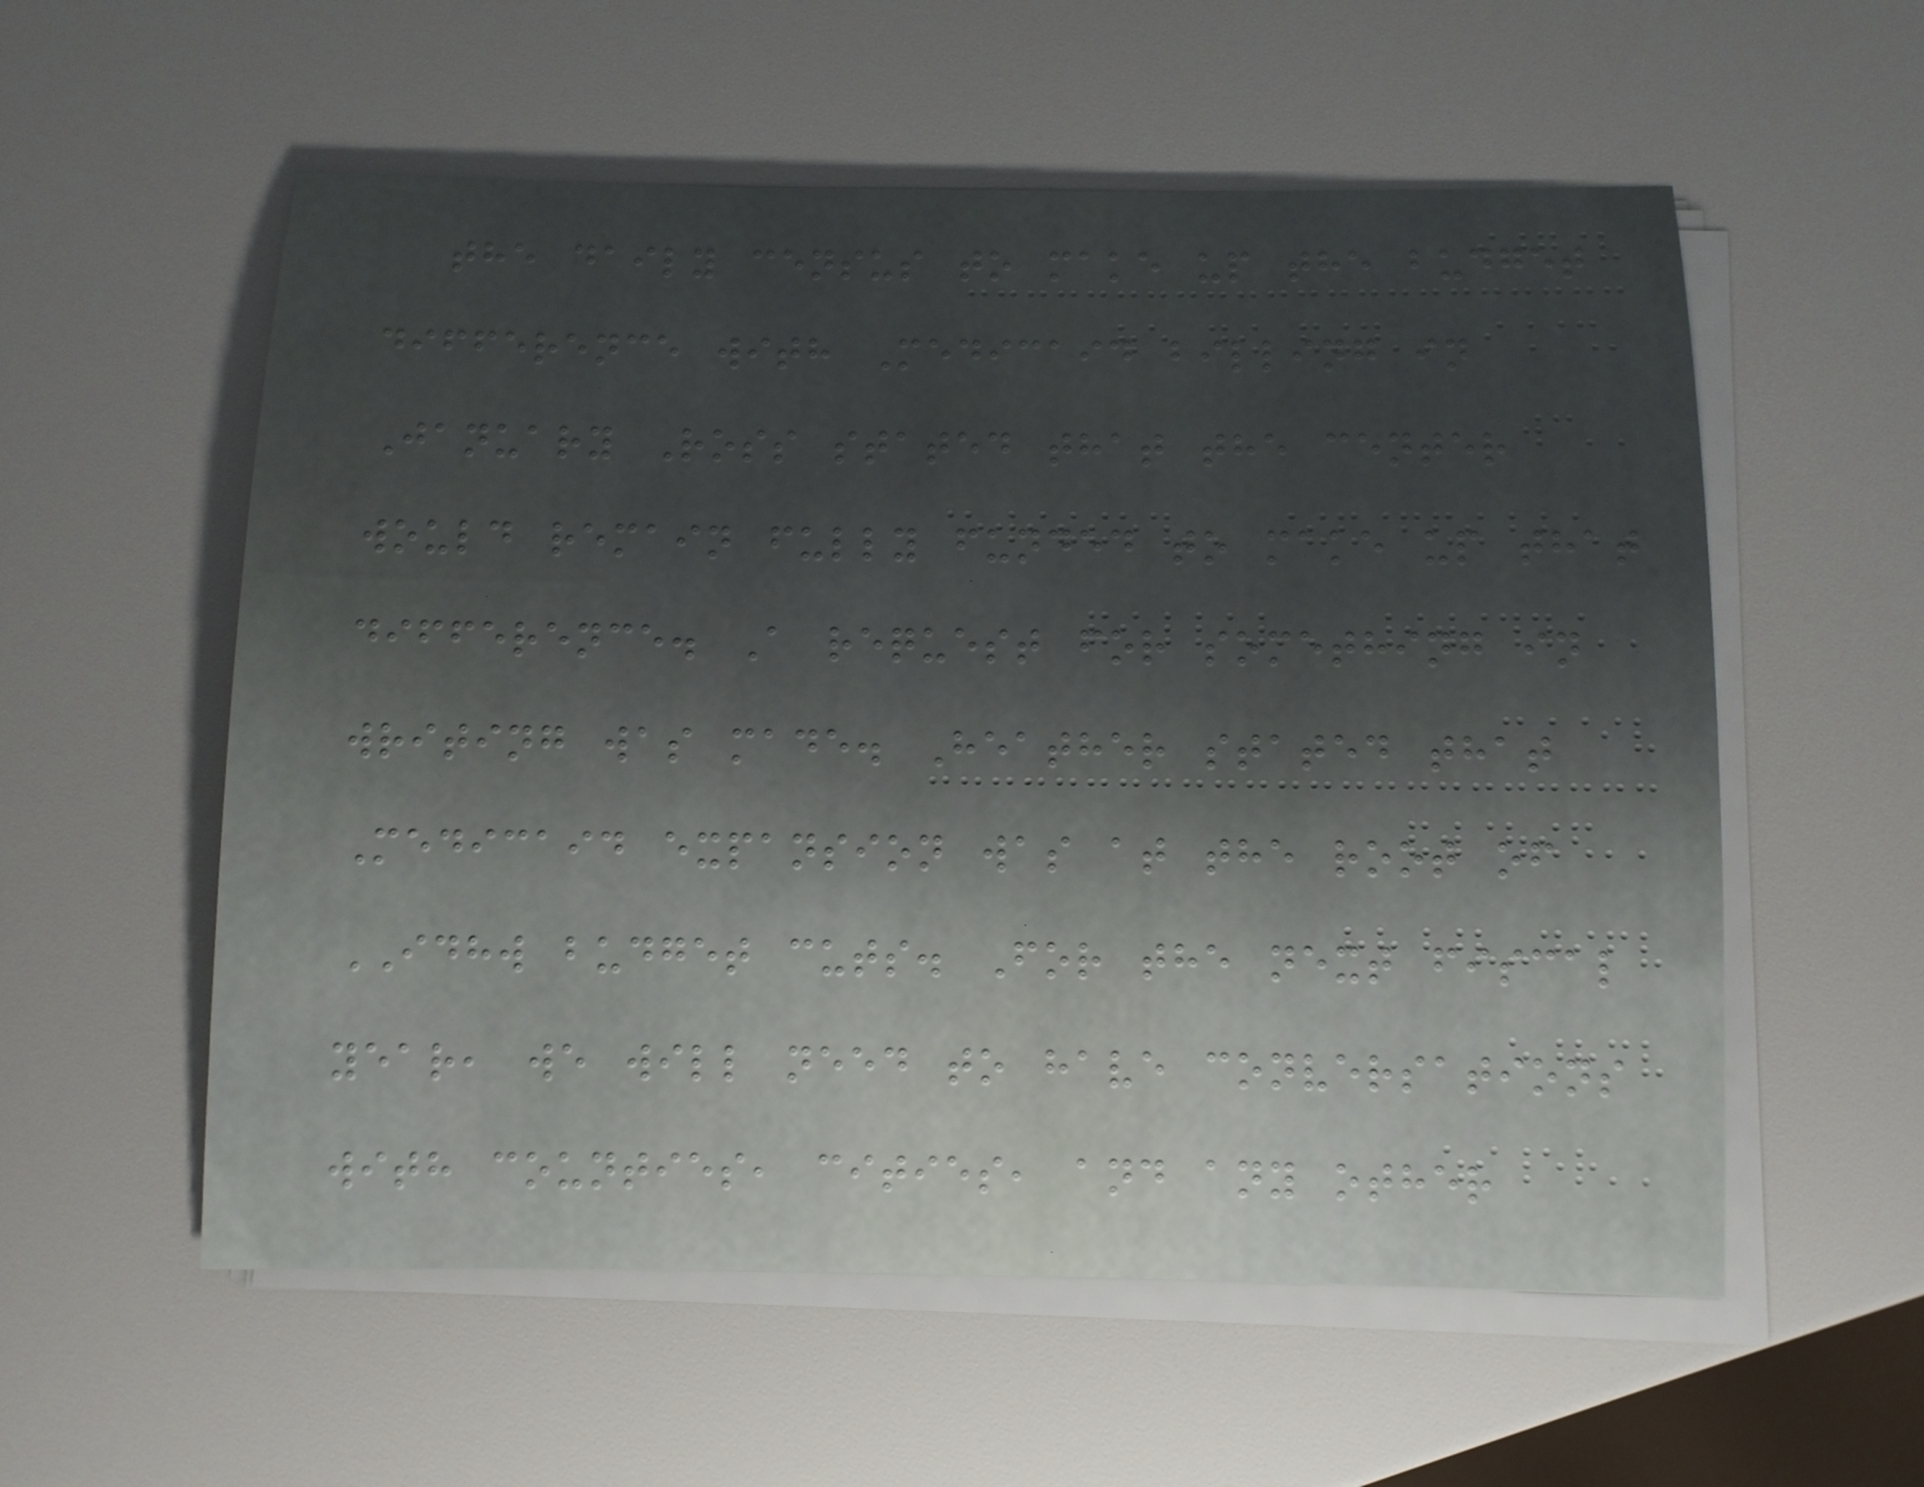the daily census to make up the budget
difference with Medicaid billing in
January Ross stated that the center
would remain fully funded to make up that
difference. A request for something in
writing was made. Heather stated that
Medicaid expansion was at the root of
IDHW budget cuts. For the next fiscal
year, we will need to have conversations
with counties, cities, and any other
